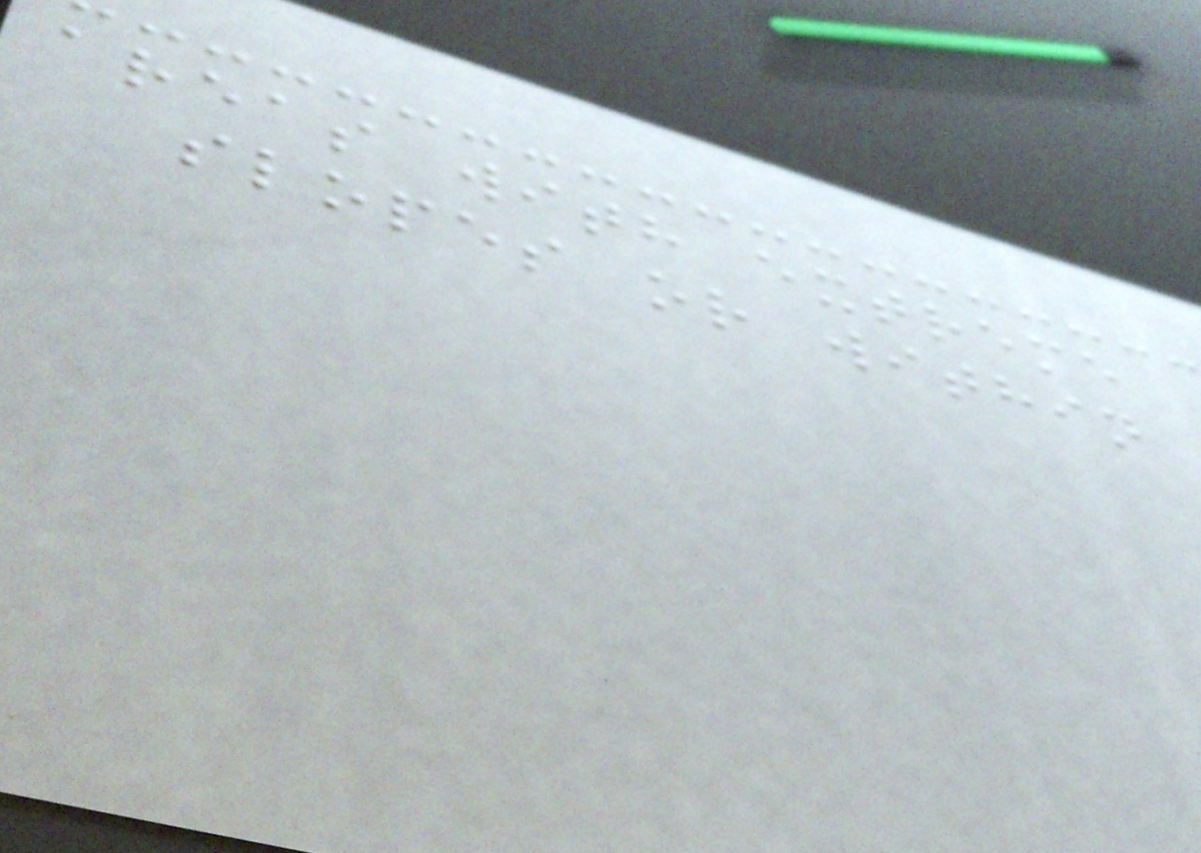areas with extreme
slopes or within
